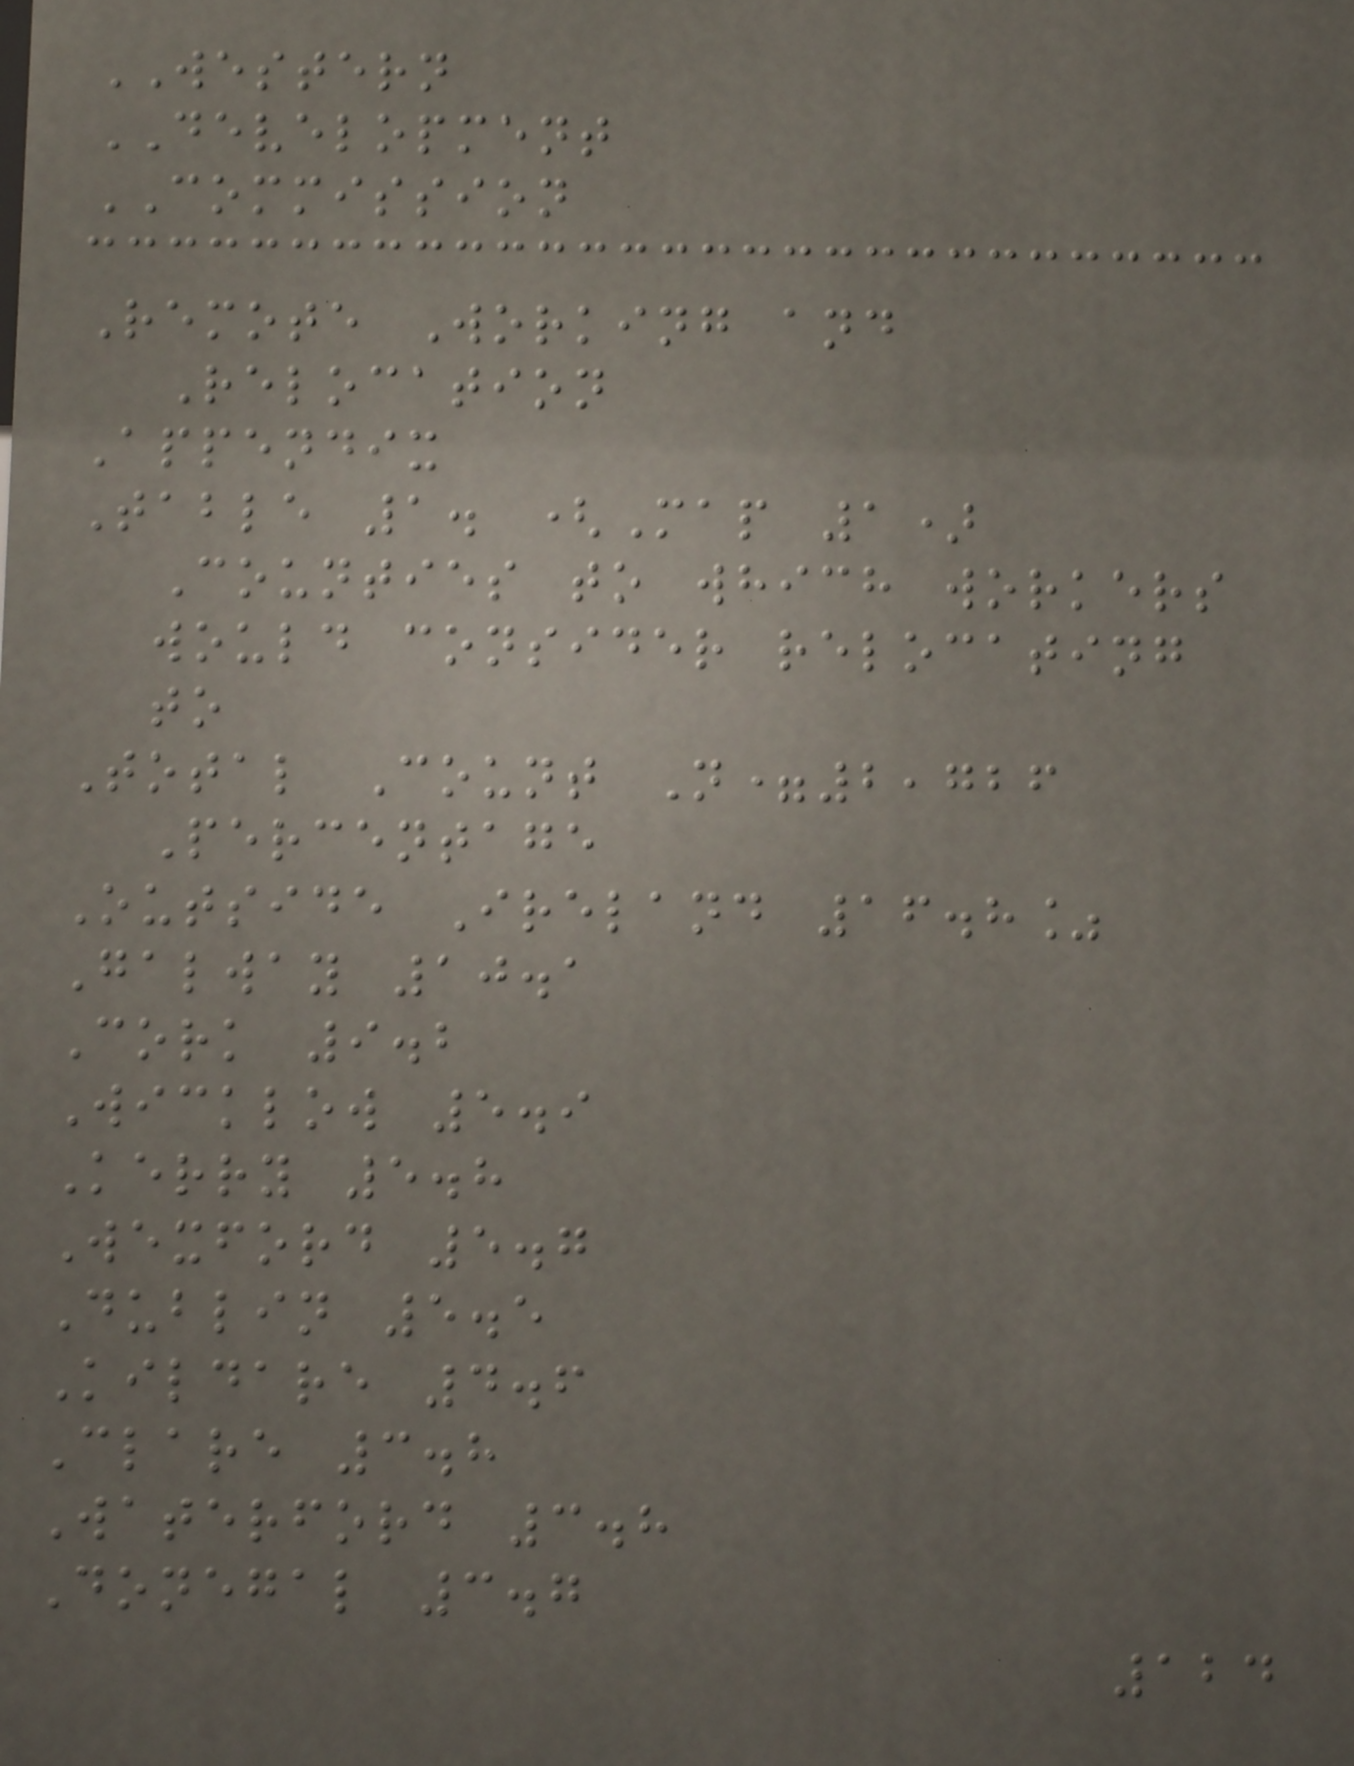WESTERN
DEVELOPMENT
COMMISSION
Remote Working and
Relocation
Appendix
Table 1. (Map 1)
Counties to which workers
would consider relocating
to
Total Count N=2,726
Percentage
Outside Ireland 16.8%
Galway 10.1
Cork 9.2
Wicklow 5.9
Kerry 5.8
Wexford 5.7
Dublin 5.5
Kildare 4.6
Clare 3.8
Waterford 3.8
Donegal 3.7
124
